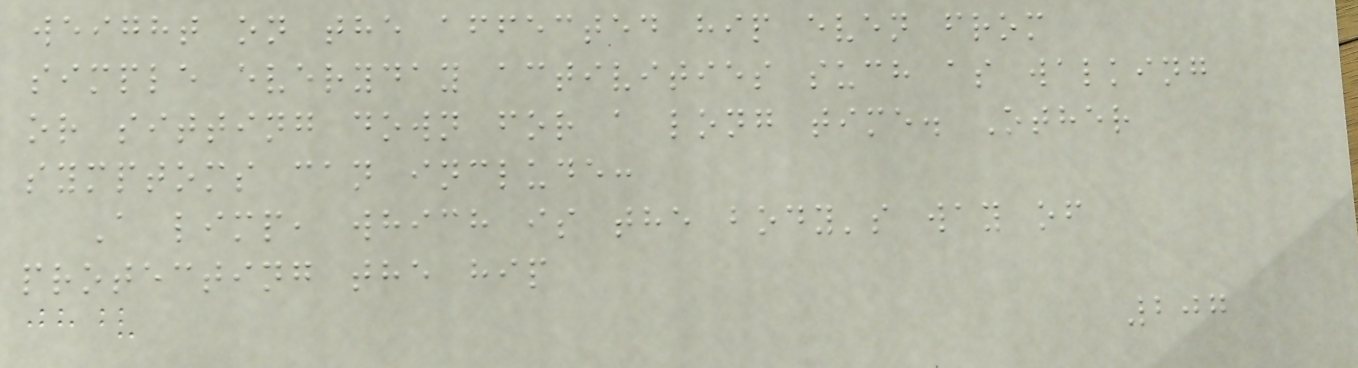weight on the affected hip even from
simple everyday activities such as walking
or sitting down for a long time. Other
symptoms can include:
A limp, which is the body's way of
protecting the hip
207
